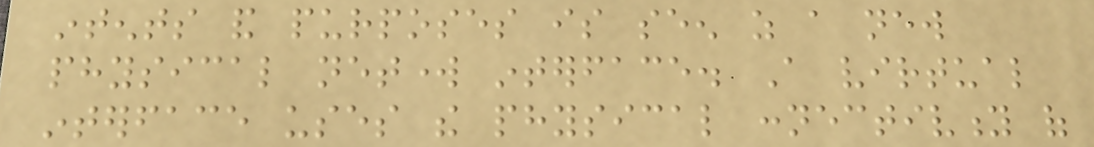intents and purposes is seen as a new
physical network interface. A virtual
interface uses the physical connectivity of
